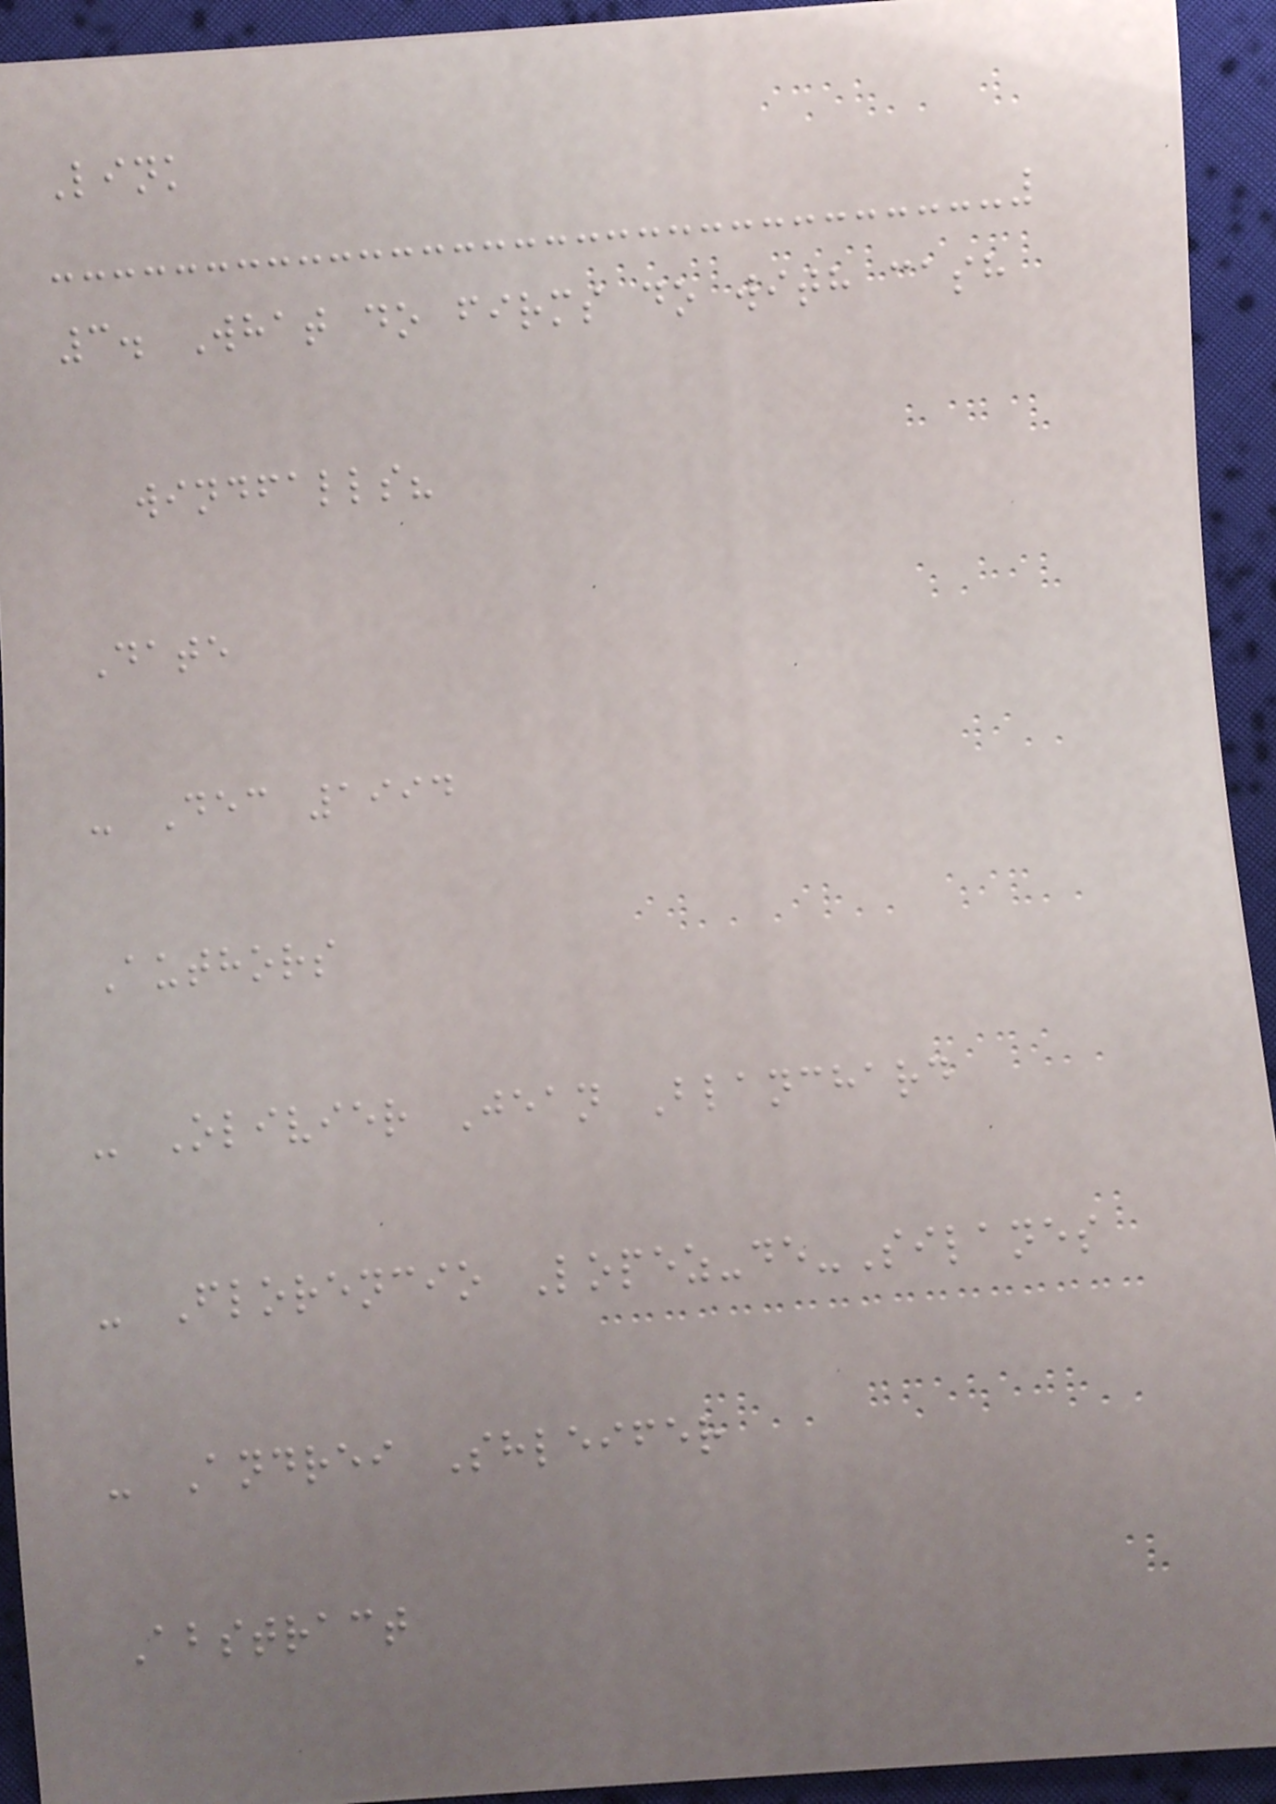Link
3. What do firms do with cash
windfalls?
Date
- Dec 1994
Authors
- Olivier Jean Blanchard
- Florencio Lopez-de-Silanes
- Andrei Shleifer
Abstract
